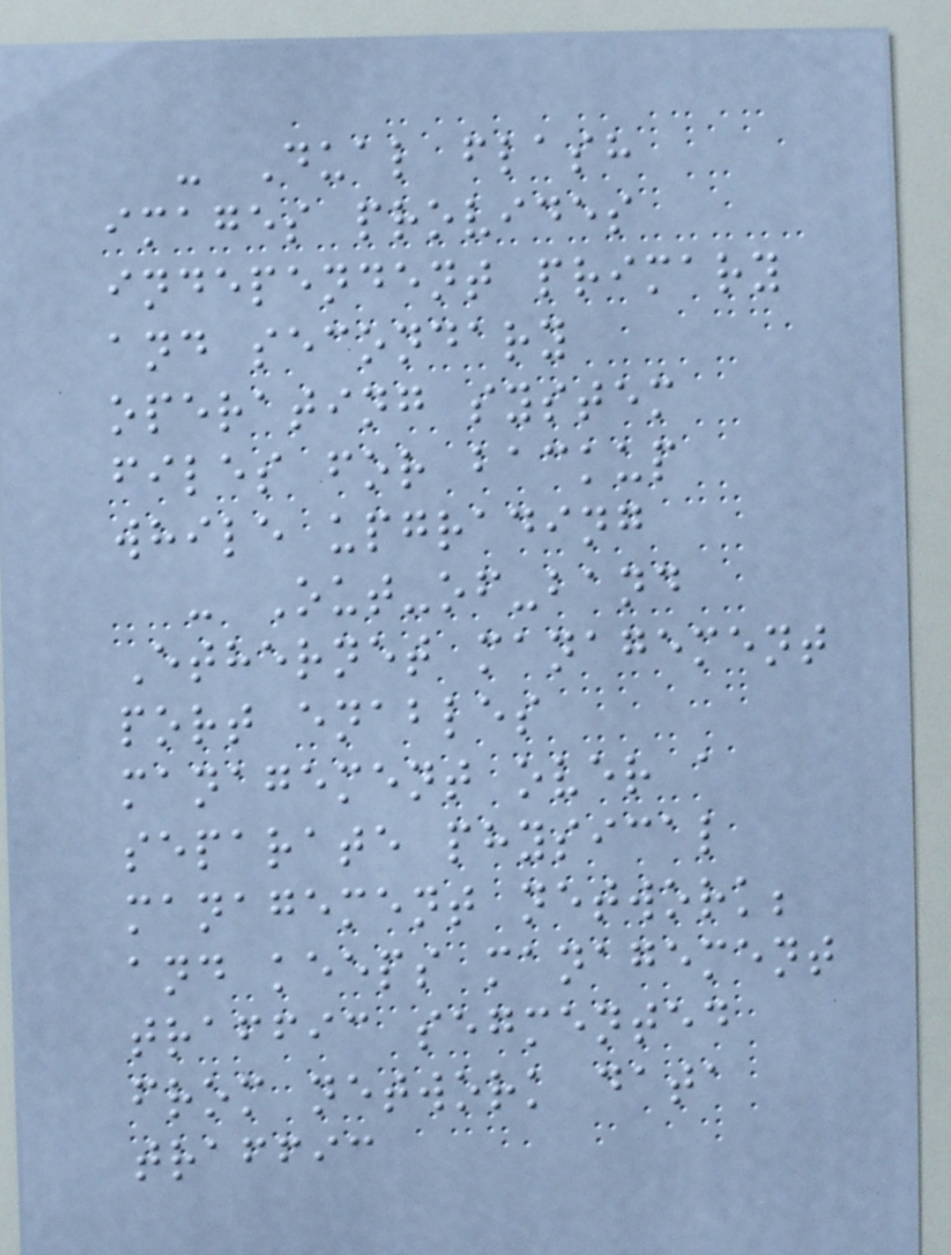- Dual flash
images provides
independent primary
and secondary
operating system
files for backup
while upgrading
- Out-of-band
Ethernet management
port enables
management over a
separate physical
management network;
and keeps management
traffic segmented
from network data
traffic
